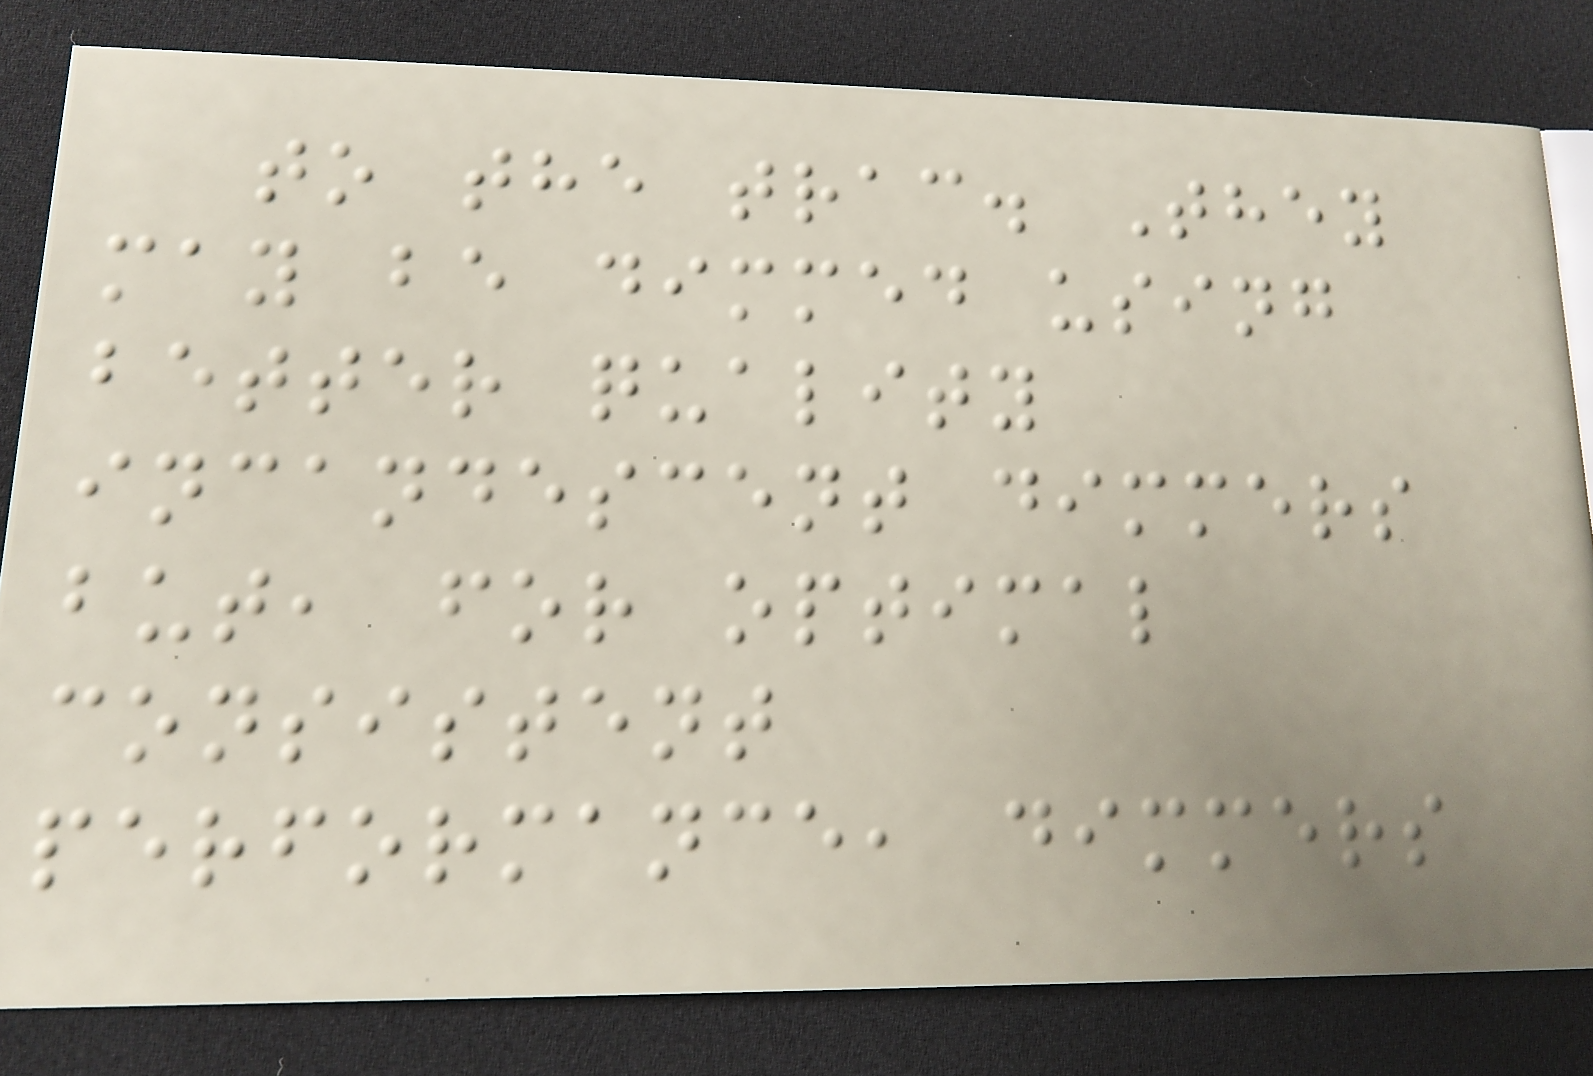to the trac. They
may be dimmed using
better quality
incandescent dimmers
but, for optimal
consistent
performance, dimmers
